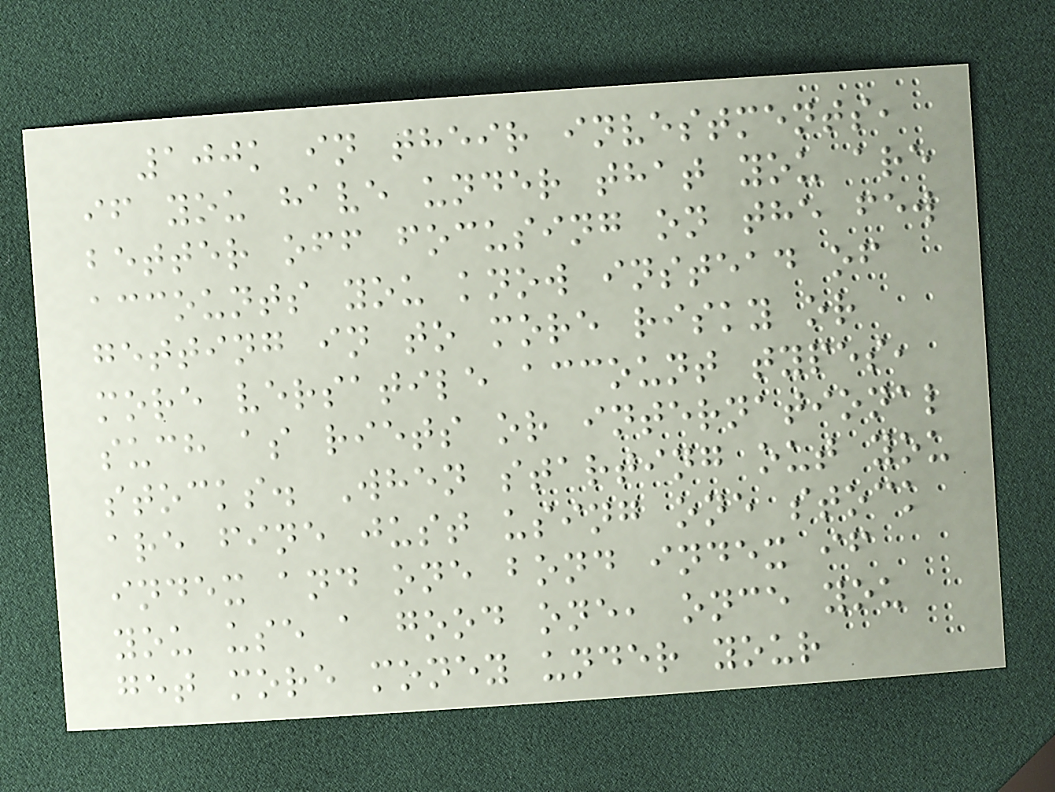100k in their investments,
if you have under that you are
better off focusing on the few
accounts you know instead of
getting in to more risky or
more versatile account types,
such as riets or international
stocks. When starting out you
are fine just using one stock
index and one bond index if
you use a good one, once you
get more money under your
